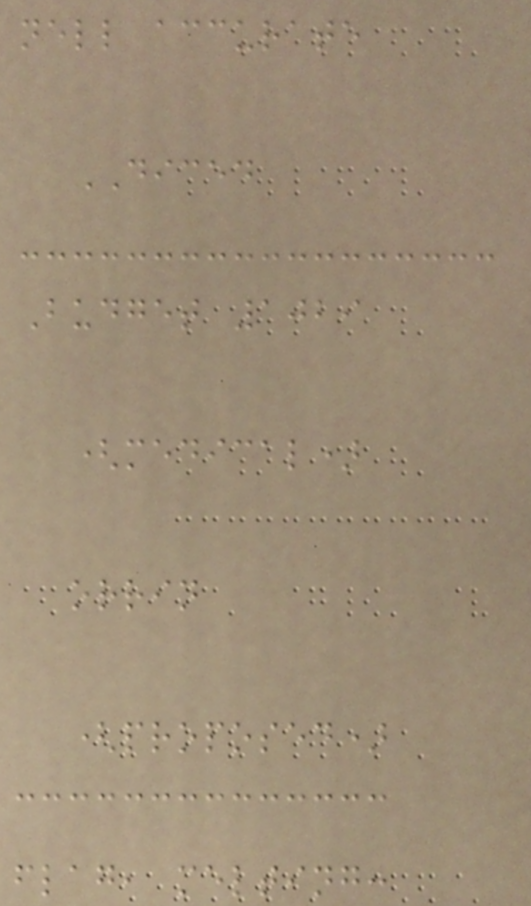nell accurate
DICED
Budget 1029
(medical)
orrin
(proposed)
flag, melting:
